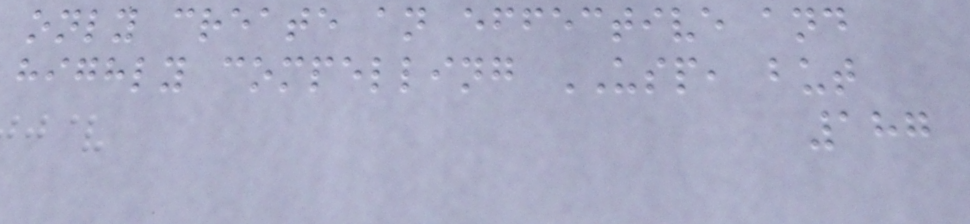only create an effective and
highly compelling USP, but
187
